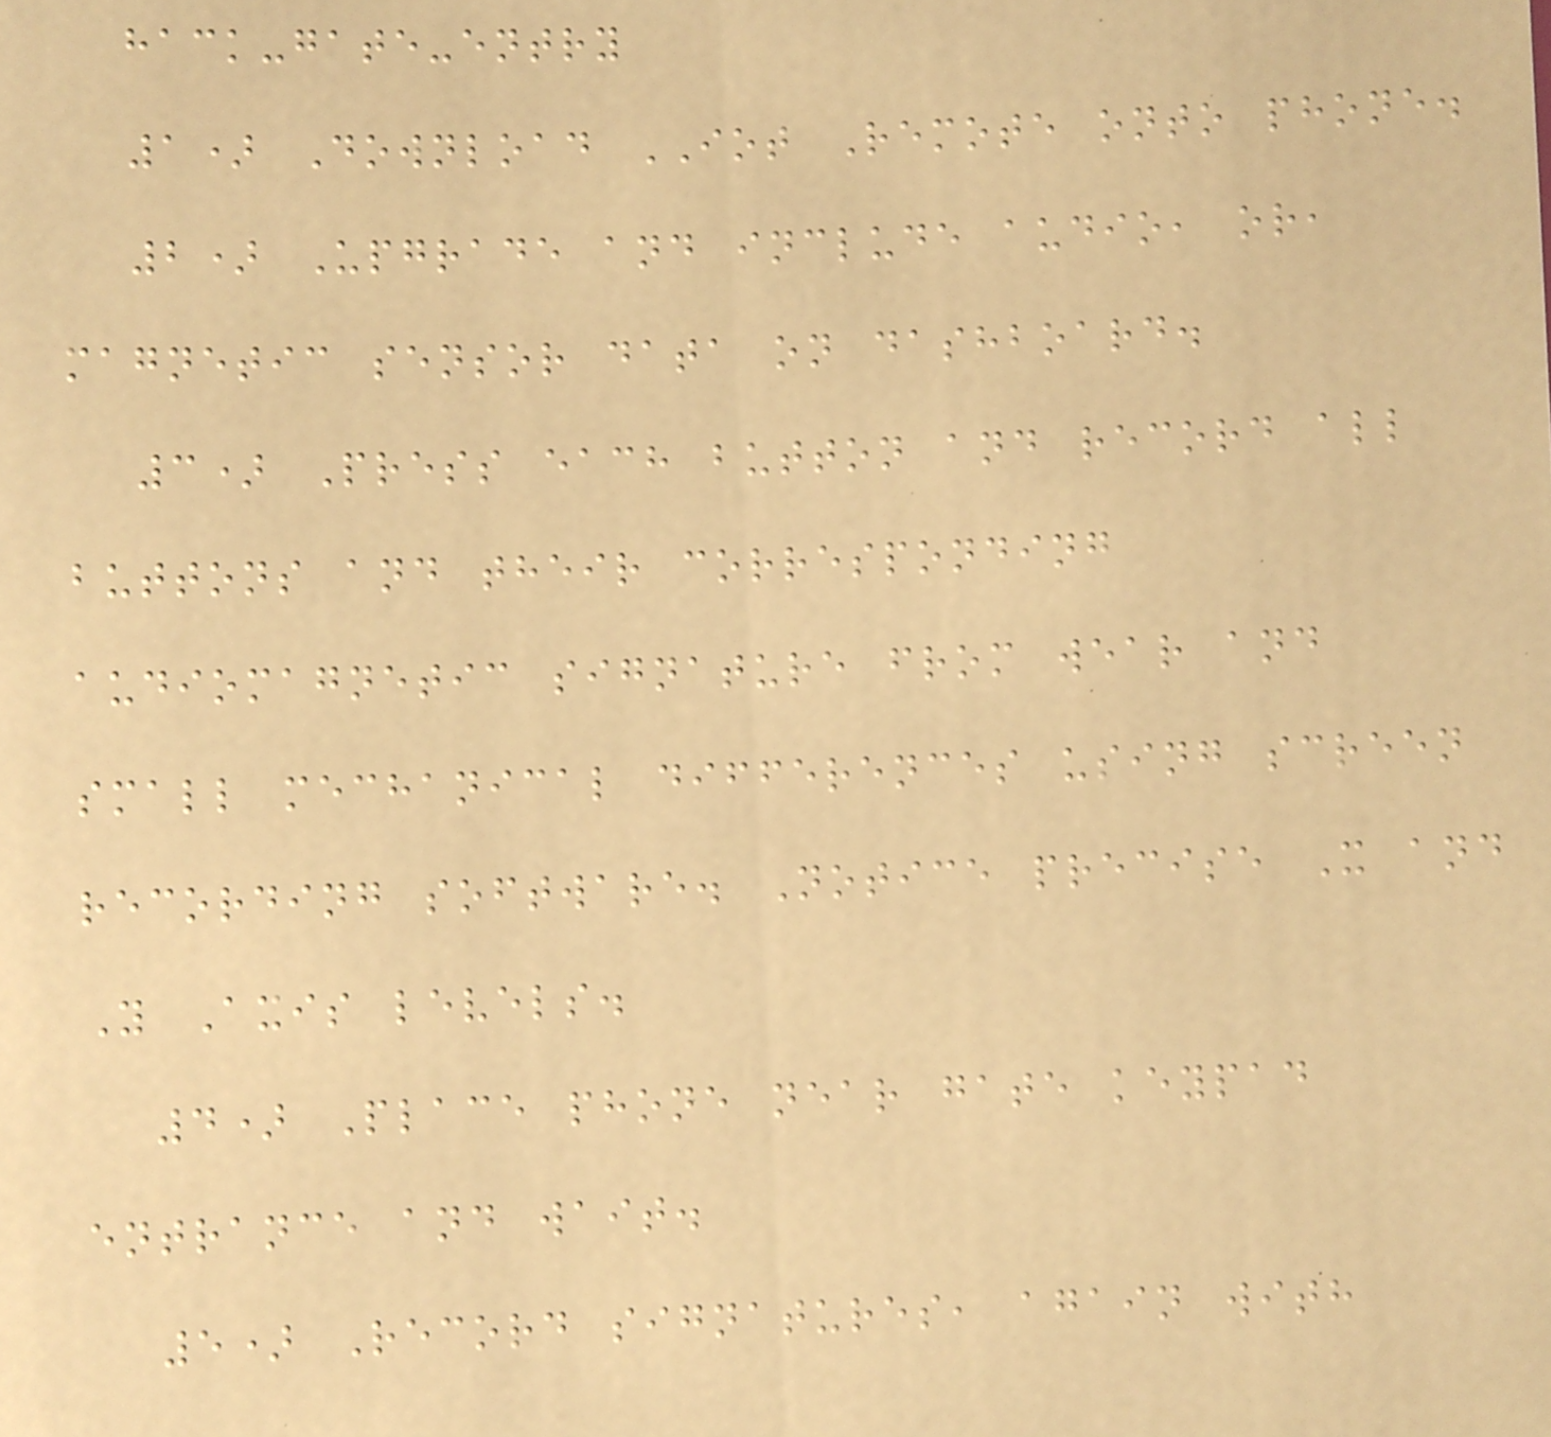hack-gate-entry
1) Download IOT Remote onto phone.
2) Upgrade and include audio, or,
magnetic sensor data on dashboard.
3) Press each button and record all
buttons and their corresponding
audiomagnetic signature from wear and
small mechanical differences using screen
recording software. Notice precise X and
Y Axis levels.
4) Place phone near gate keypad
entrance and wait.
5) Record signatures, again with
